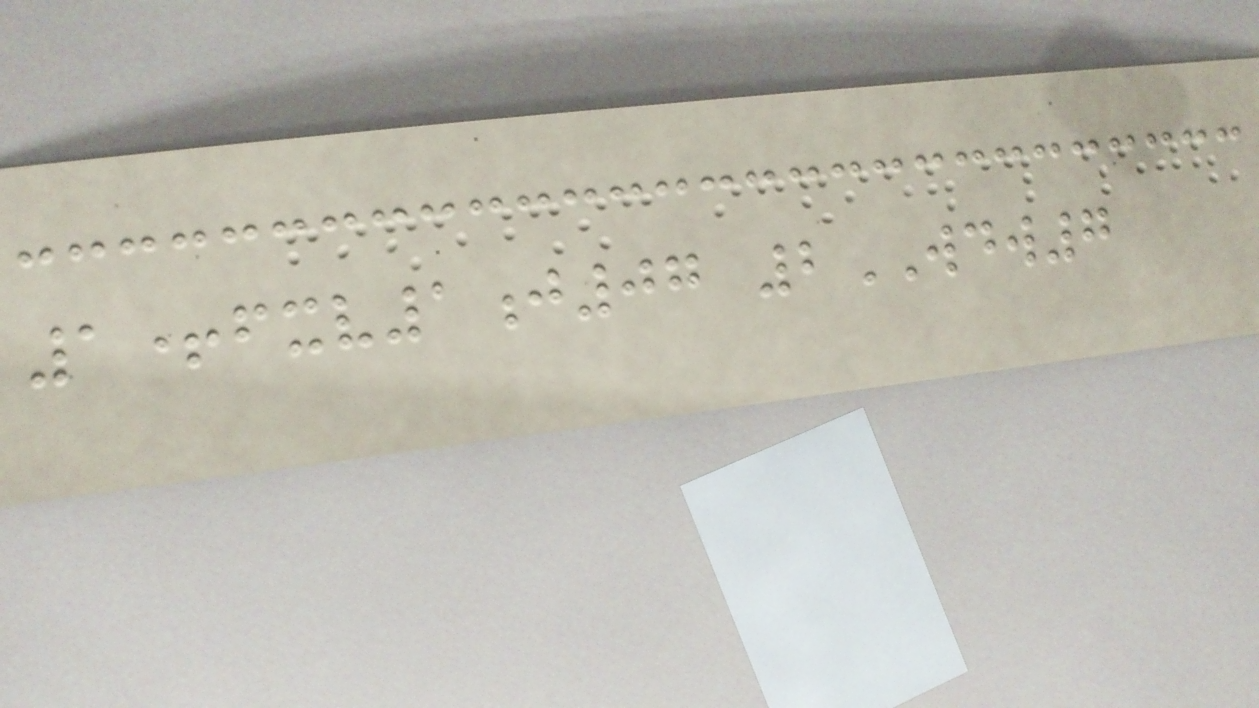1+fxv1j07 2WDW7
